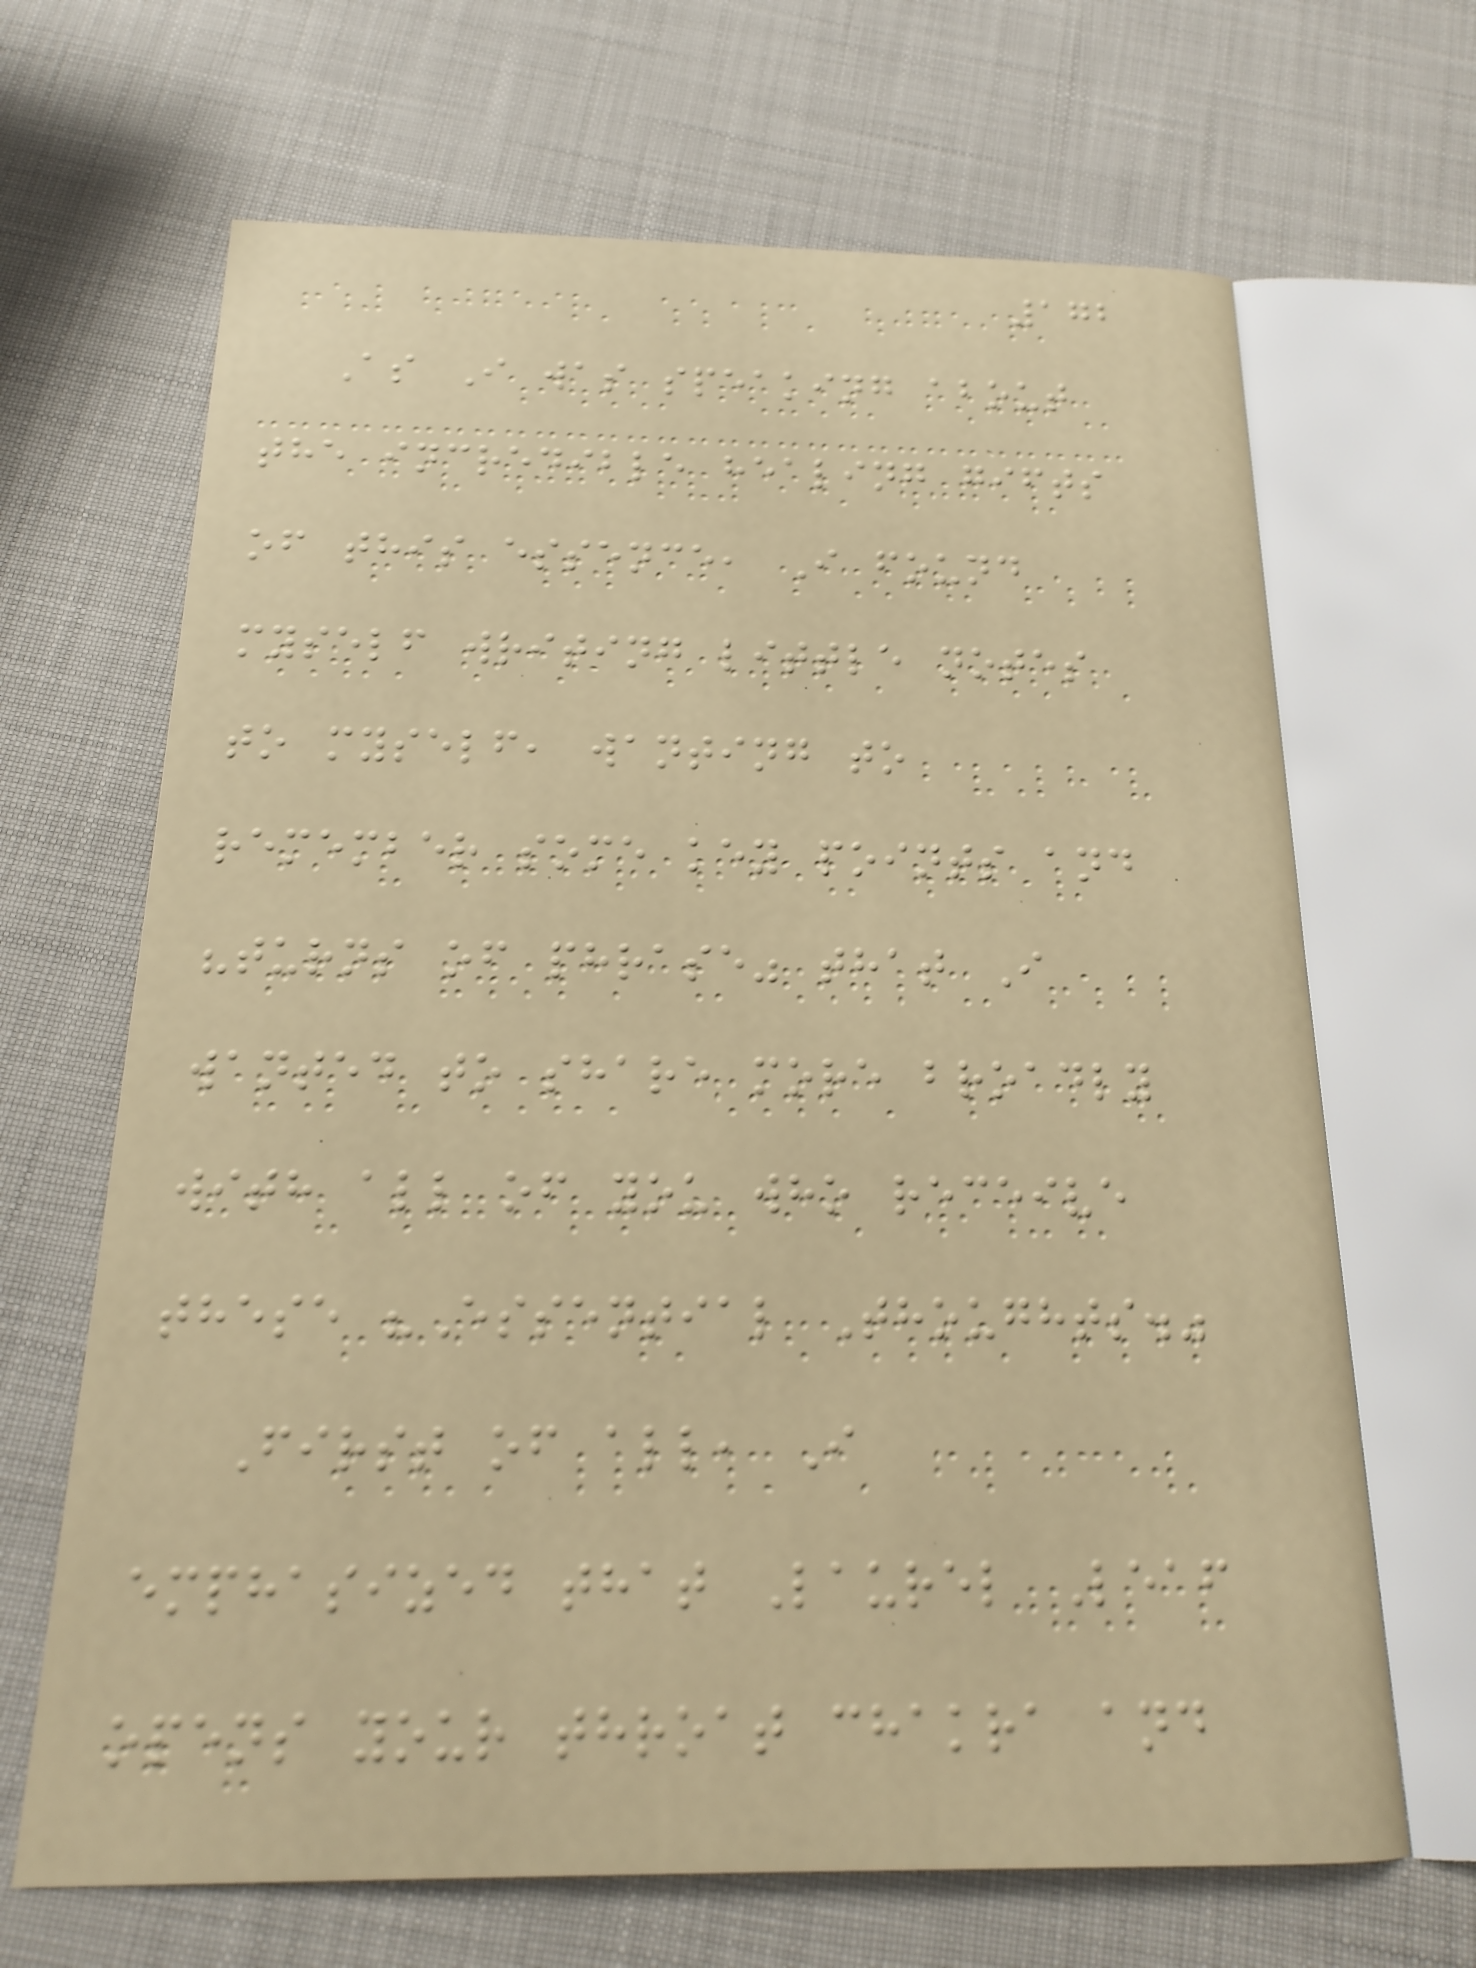172
As I was speaking about
the incredible healing gifts
of this essence, I found
myself writing little notes
to myself, wanting to
remember some key points and
"turns of phrase" that I
wanted to share more broadly
with all of you who receive
these "Essential Thoughts."
First of all, I
emphasized that Laurel Leaf
opens your throat chakra and
